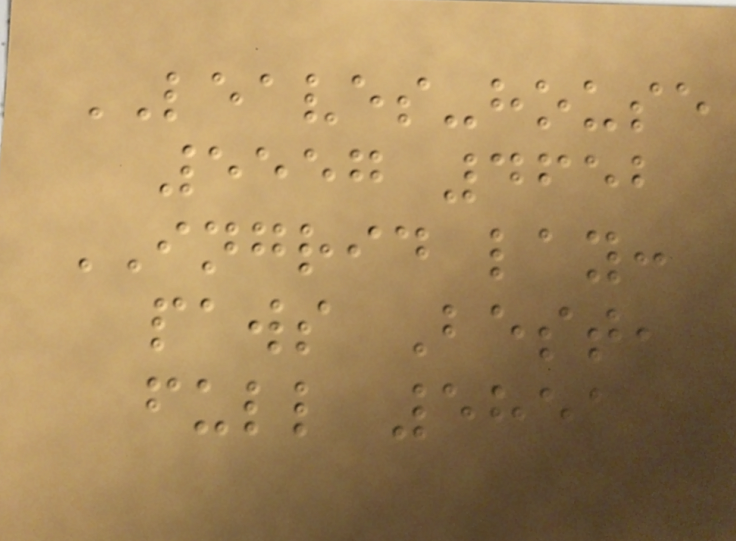LEAVES-house
5557 4652
INGRID lay:
paws Best,
full 5851
